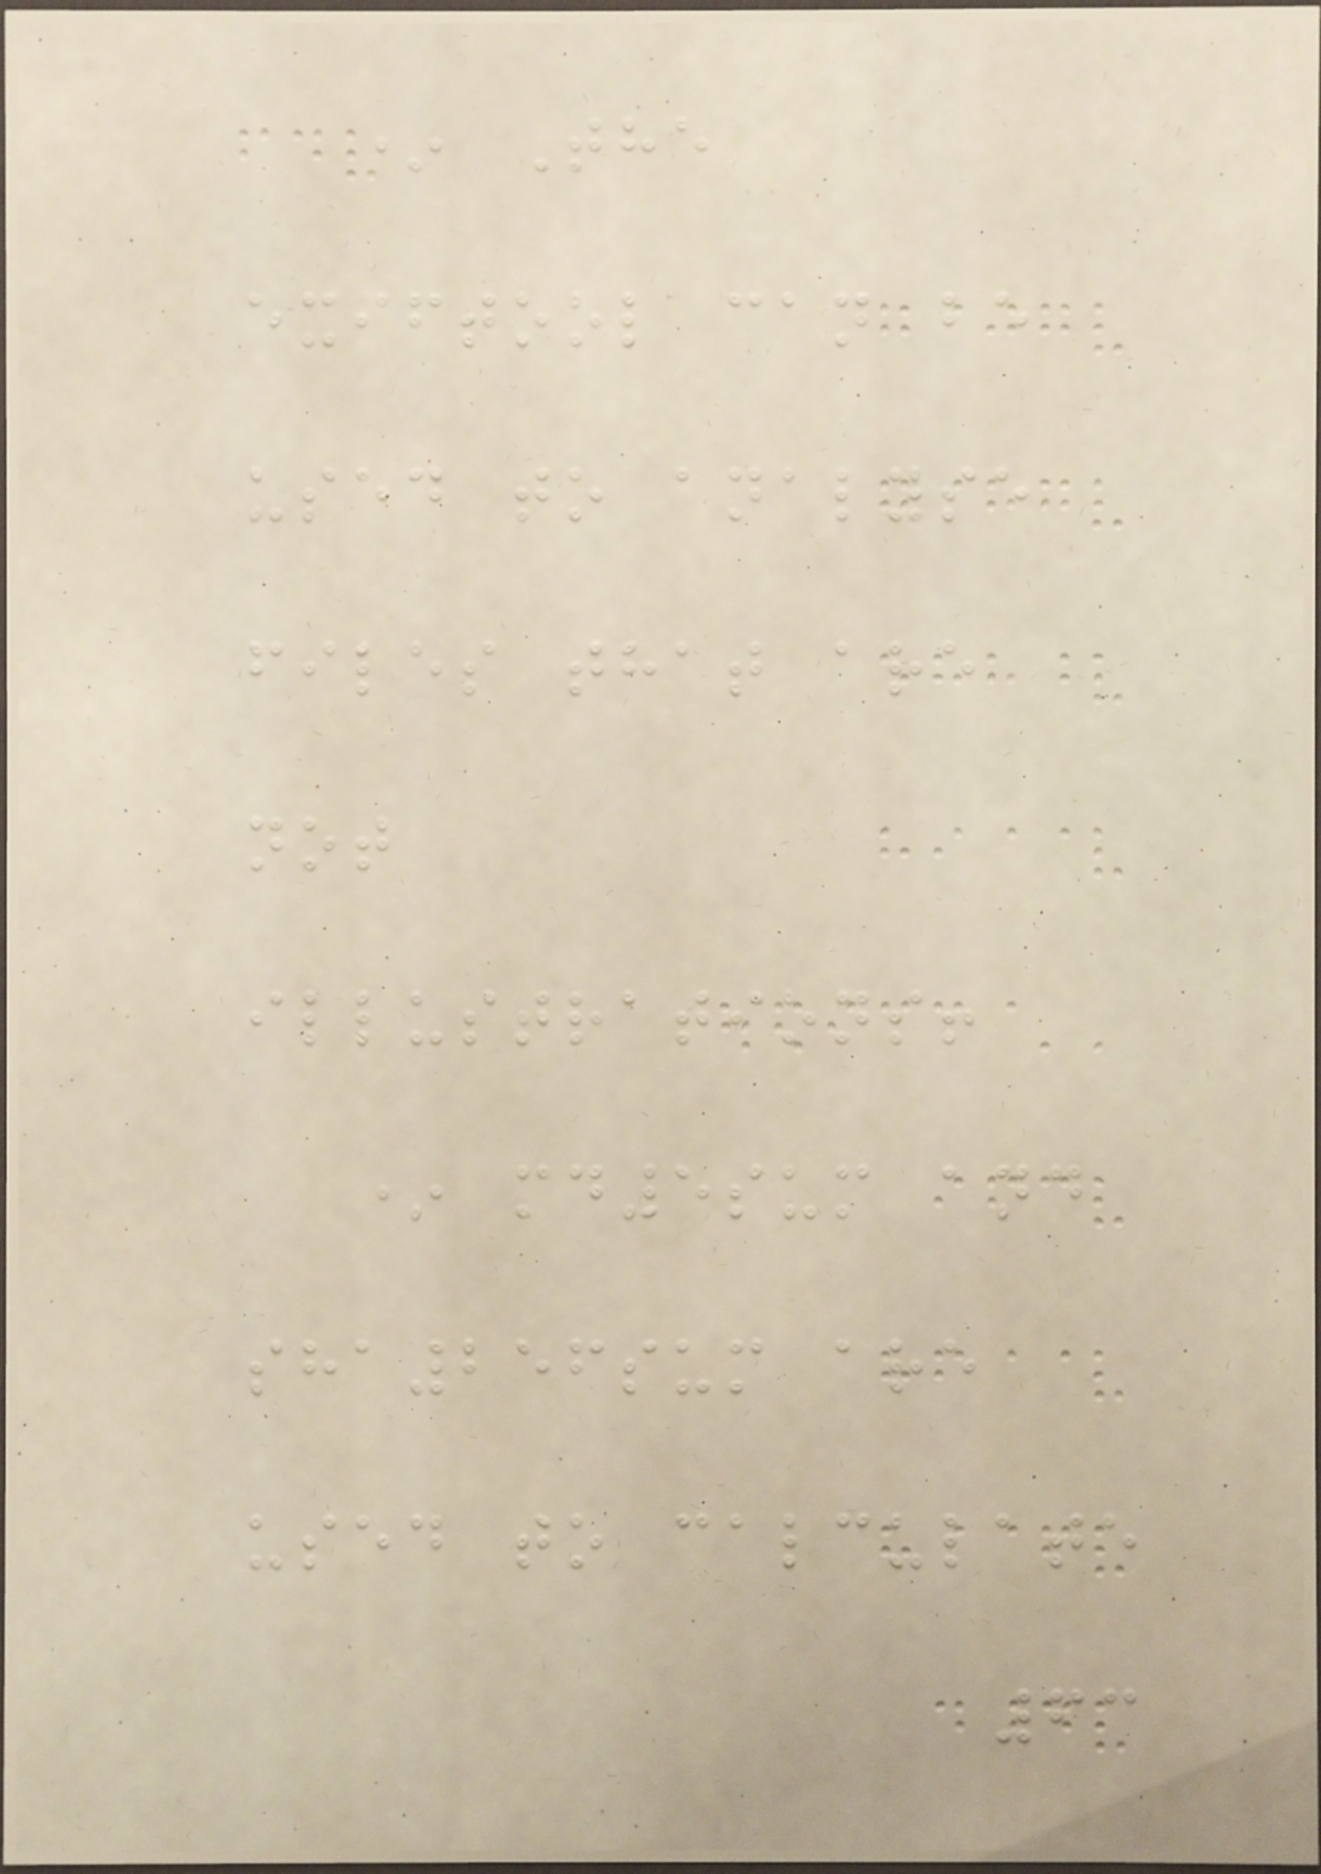* The
exiftool can be
used to analyse
files that are
not
illustrations!
* md5sum and
sha256sum are
used to calculate
63
